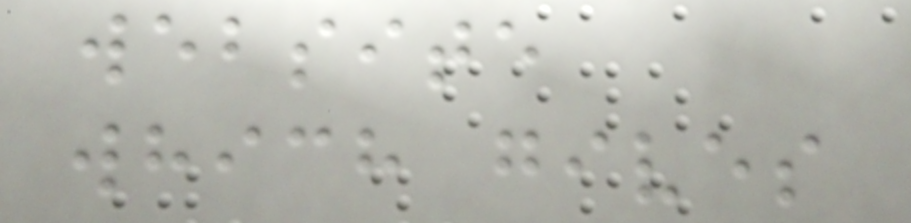website
which gives
